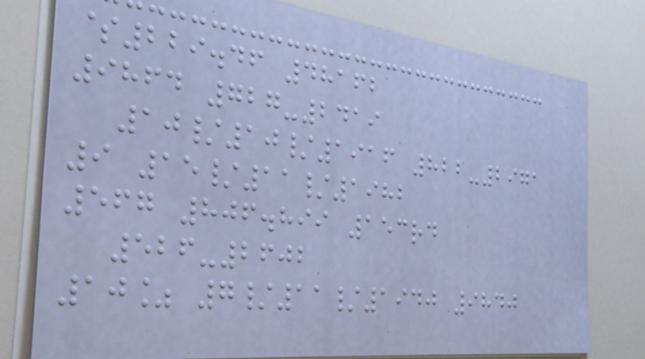$229.46 48162
9864 727-2419
10/10/1916 822-2971
9 15/11/1982
567 806.899 153rd
526-2602
10% 7/11/1940 9840
